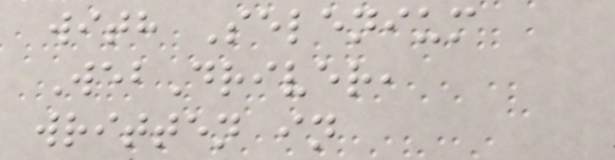with Selenium
WebDriver,
written in
